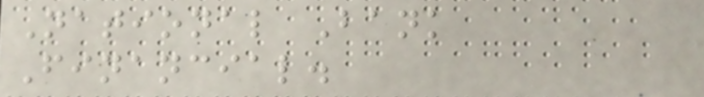National Bank
Financial.
